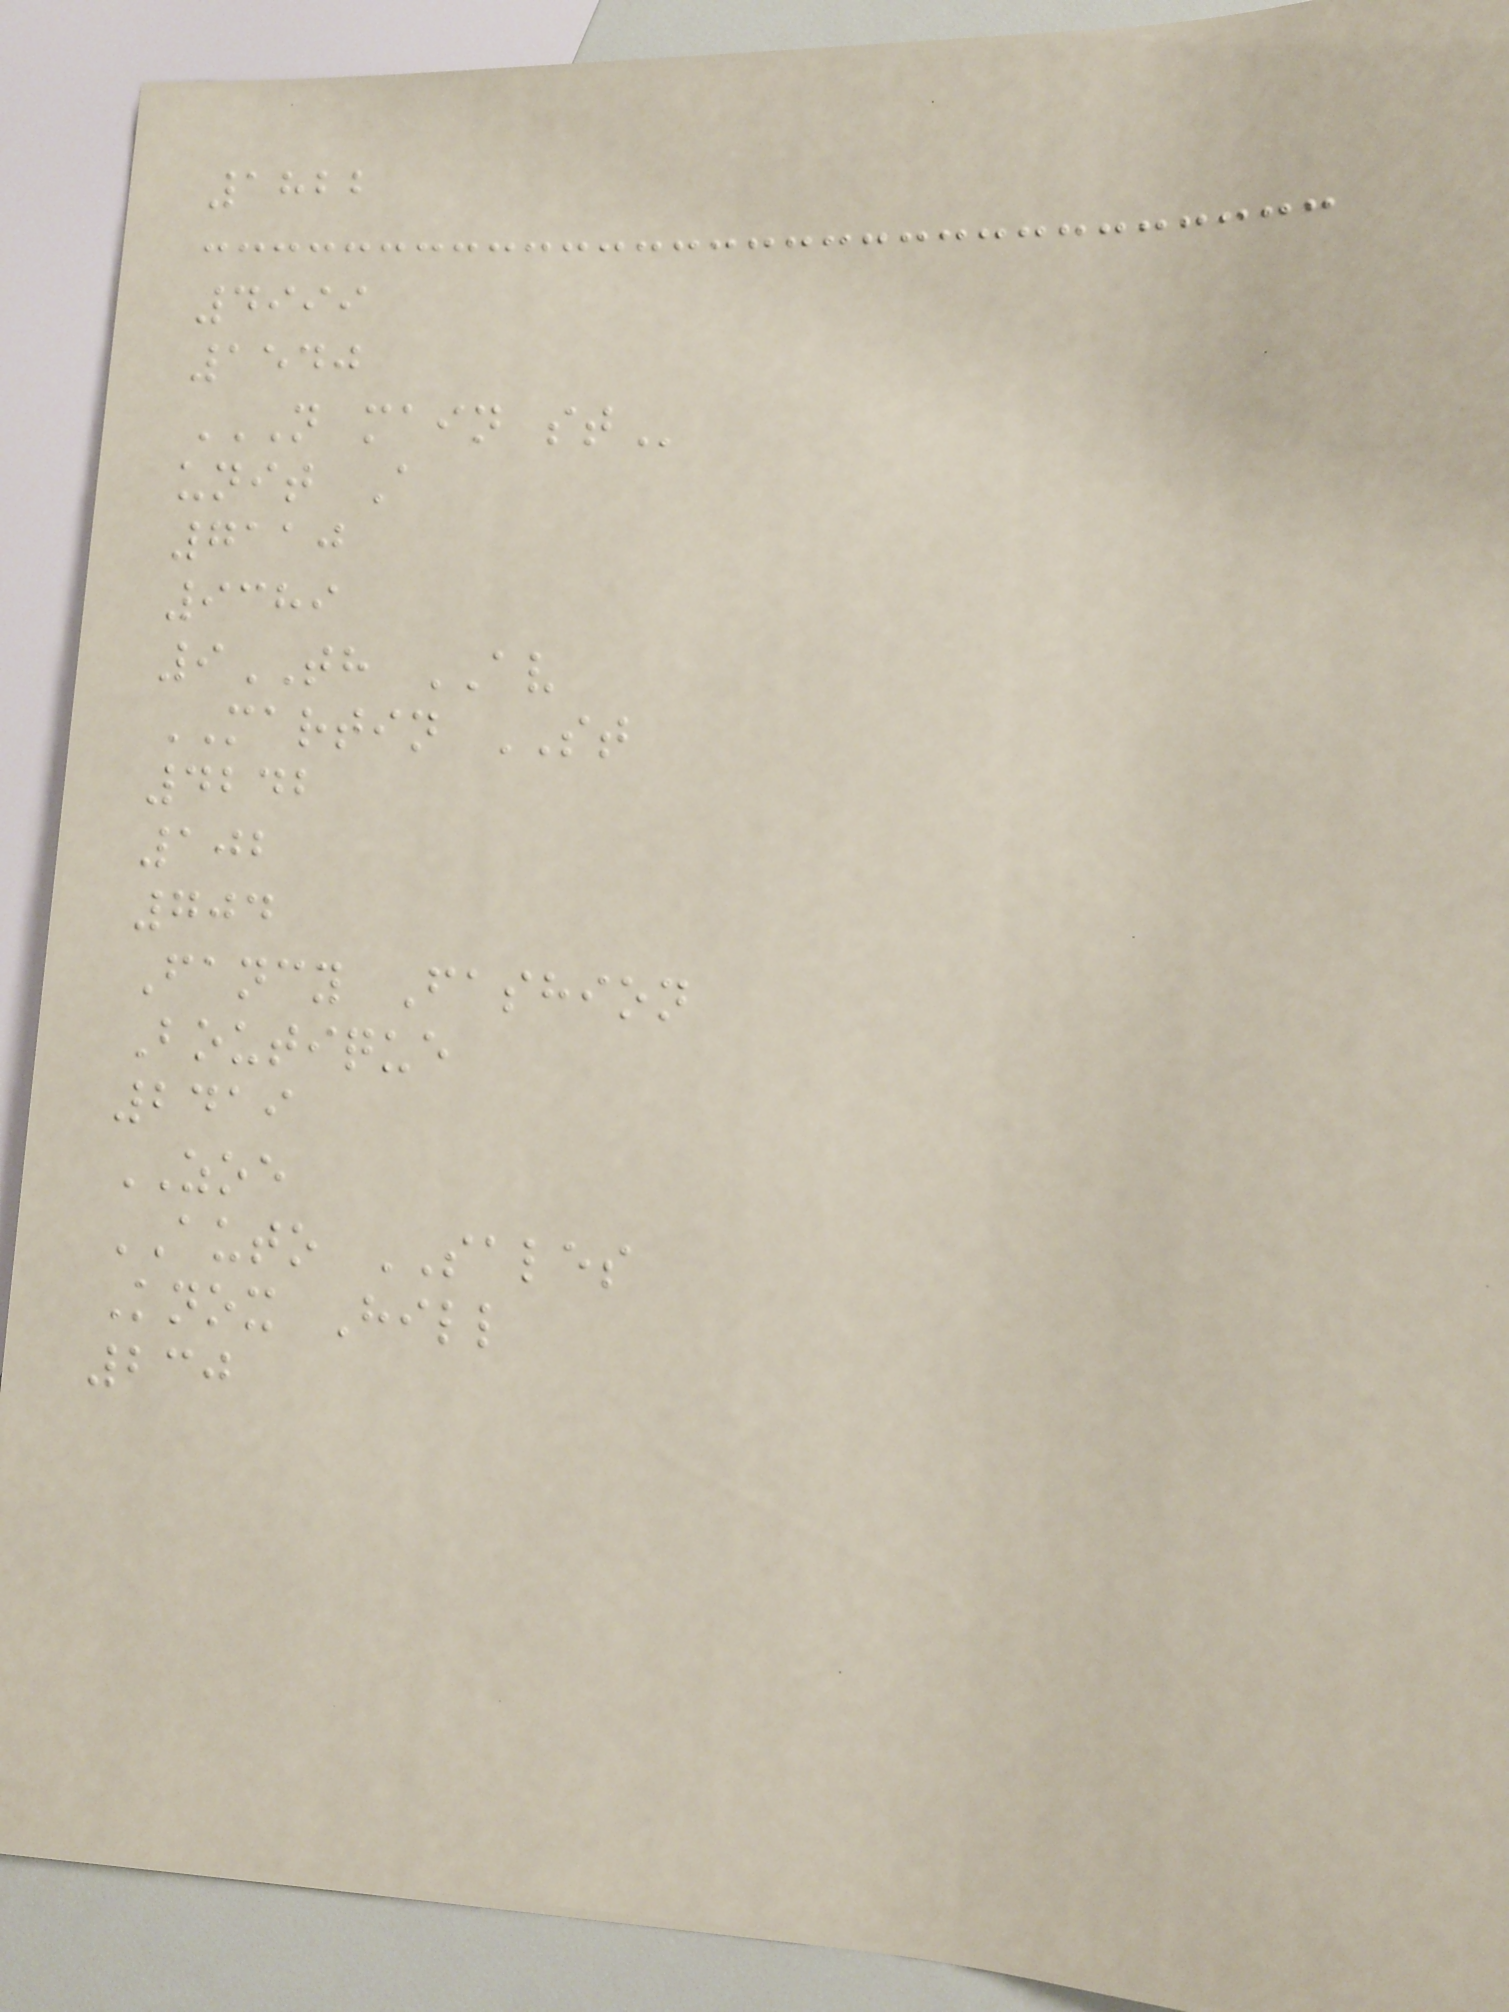1822
4999
1540
N MAIN ST
unit A
7110
9389
9TH AV
MARTIN ST
4242
102
704
Fancy Fashion
Boutique
2419
ZOE
AUTO SALES
Knox Hill
230
